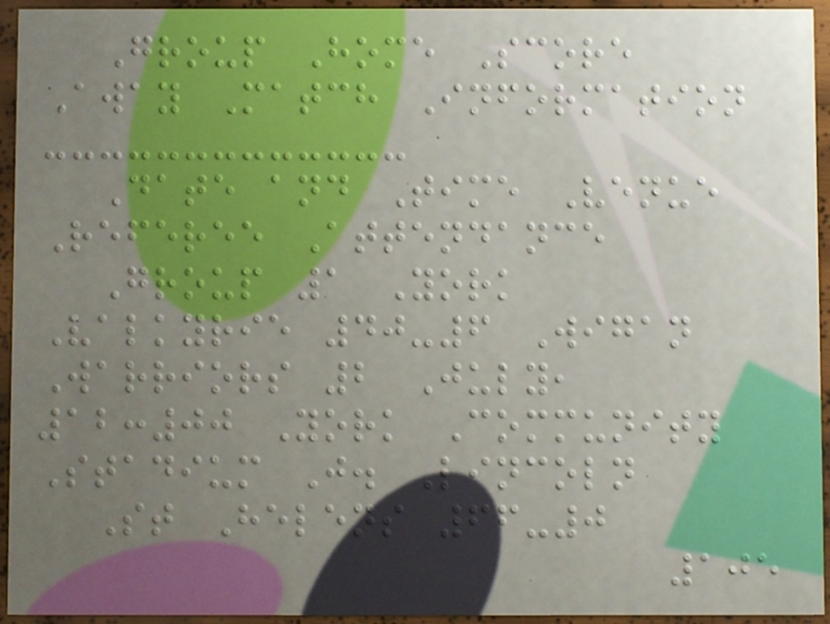Group Home Score
Away Match Information
Date and Time Venue
Referee Attendance
Group 1 York
Valkyrie 40-6 Wigan
Warriors 2 July,
12:00 York Community
Stadium J. Lincoln
St Helens 66-0
105
